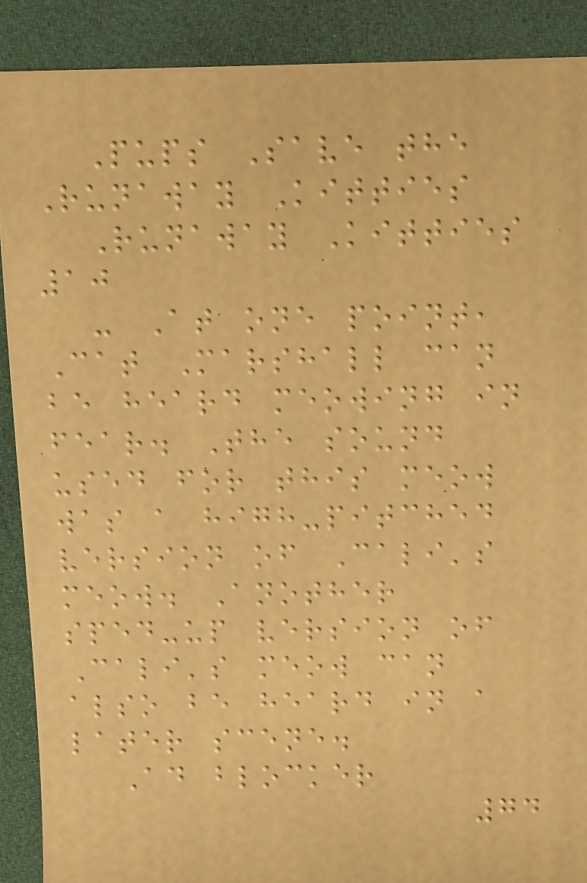Pups Save the
Runaway Kitties
Runaway Kitties
10
- At one point,
Cat Marshall can
be heard meowing in
fear. The sound
used for this meow
was a high-pitched
version of Cali's
meow. Another
sped-up version of
Cali's meow can
also be heard in a
later scene.
Ad blocker
74
